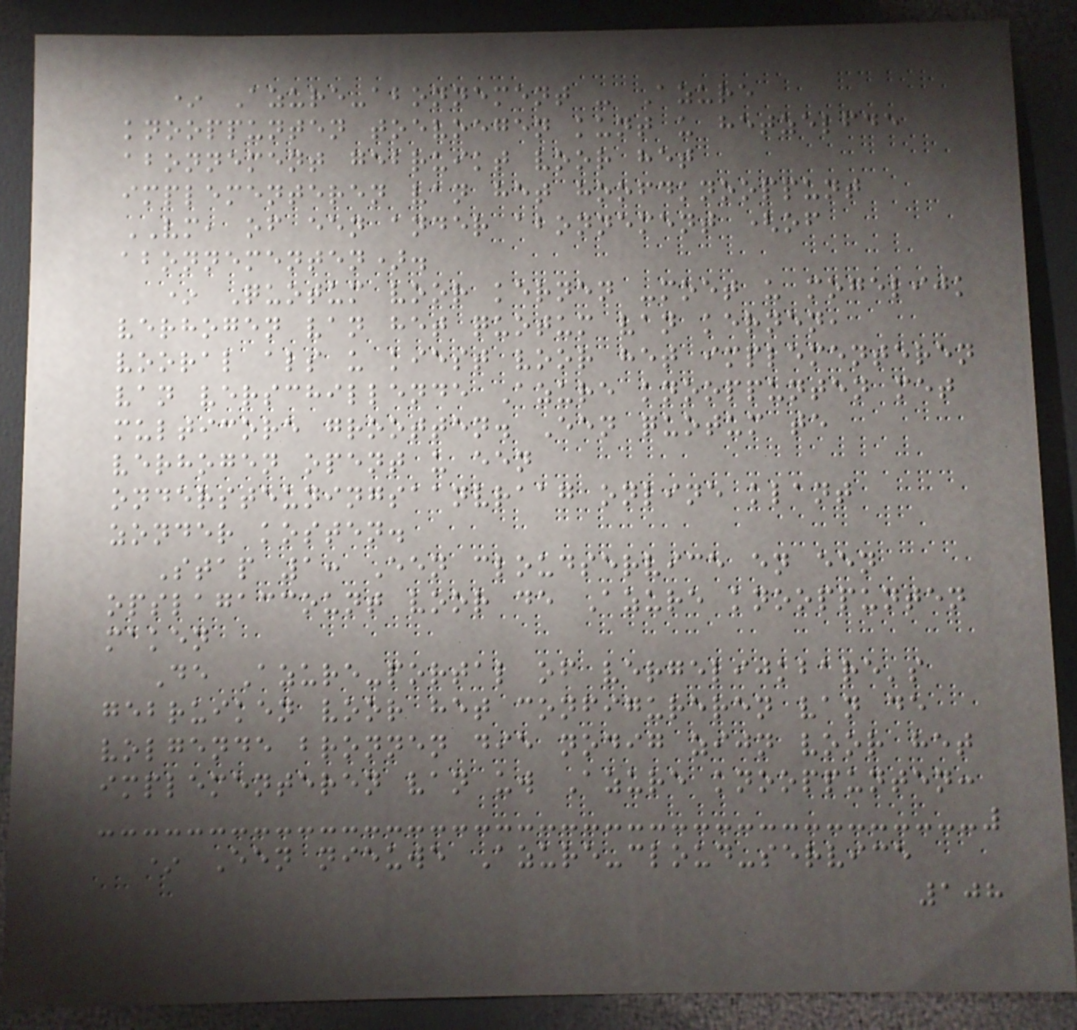* Azure-abonnement - Azure
knooppunten toevoegen kunt u hetzelfde
abonnement gebruikt voor het
implementeren van het hoofdknooppunt
VM, of een ander abonnement (of
abonnementen).
* Quotum voor kernen -moet u mogelijk
verhogen van het quotum van kernen,
vooral als u kiest voor het implementeren
van verschillende Azure knooppunten met
multicore grootten. Een quotum te
verhogen opent u een
ondersteuningsaanvraag online klant
zonder kosten.
Stap 1: Een cloudservice en een
opslagaccount voor de Azure knooppunten
maken
De Azure-portal of vergelijkbare's
gebruiken voor het configureren van de
volgende bronnen die nodig zijn voor het
implementeren van uw Azure knooppunten:
* Een nieuwe Azure-cloud-service
108
